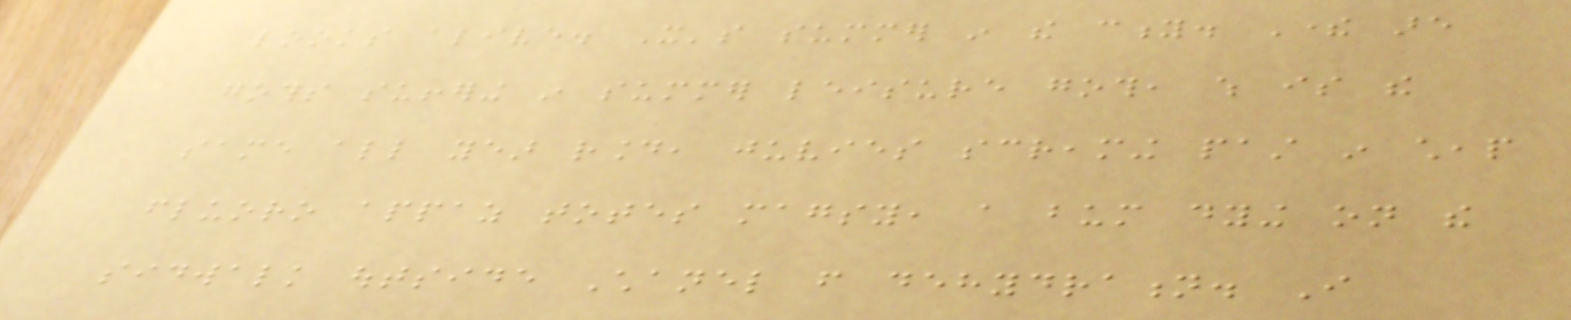looks alive. It's summer in the city. There are
goths suffering in summer leisure goth, which is the
same all year round, juvies screaming past in cheap
fluoro appaz totes magsy, a bum dying on the
sidwalk outside Chanel from dehydration. I
